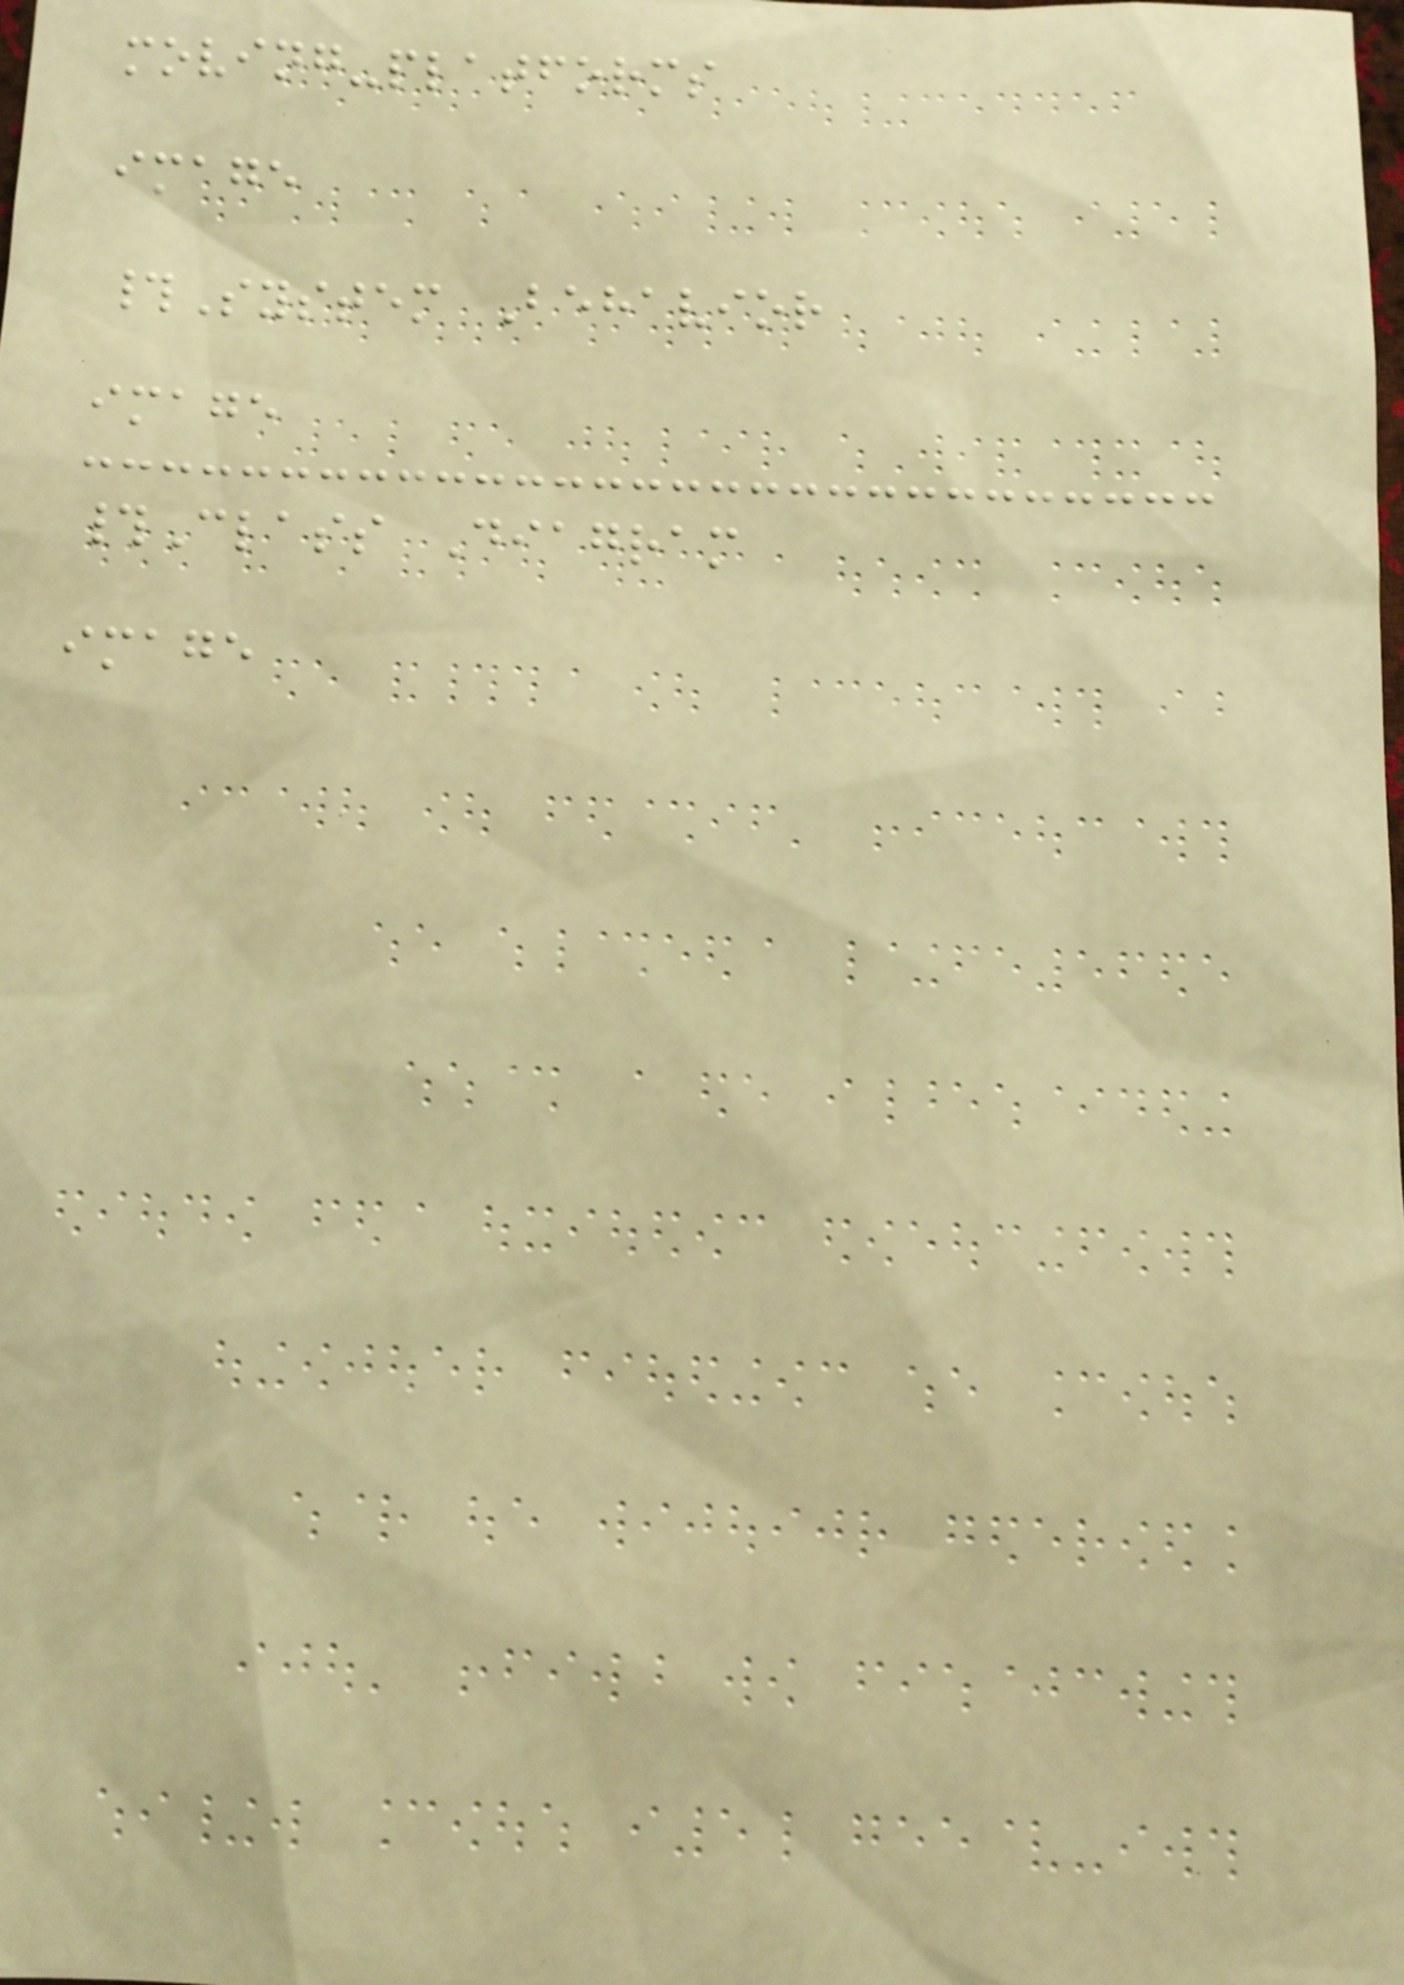moving-platforms
image
#System Behavior
image
#Class Diagram
image
